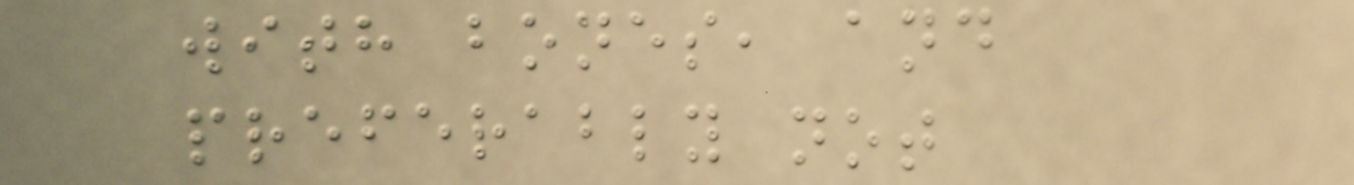with bones, and
preferably not
